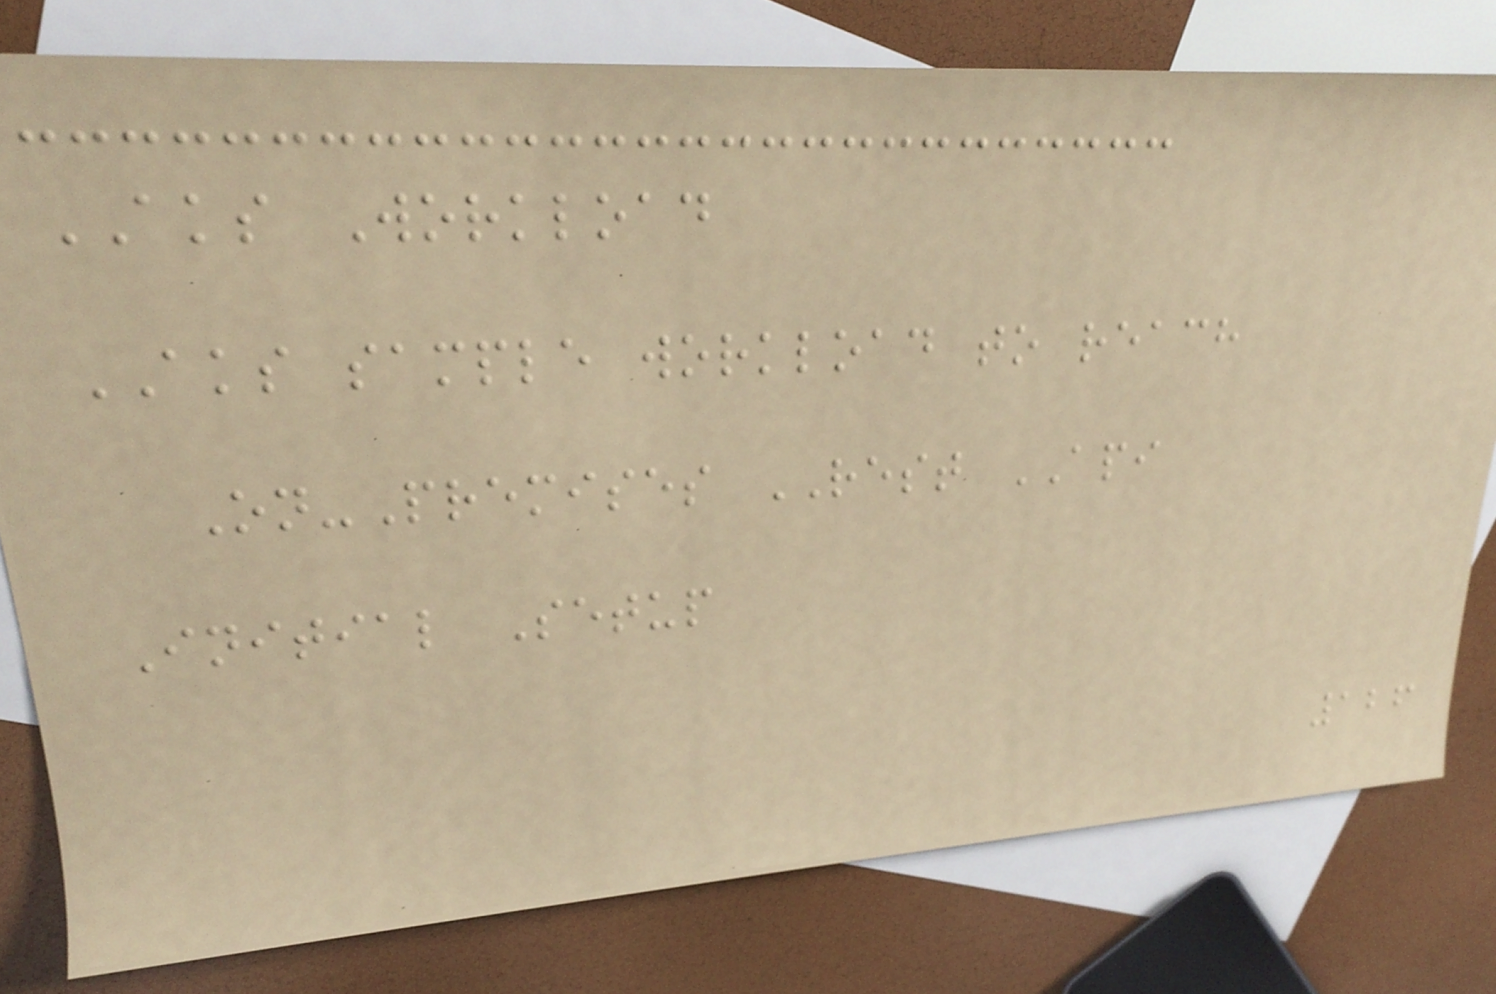AKS Workload
AKS sample workload to reach
On-Premises REST API
Initial Setup
126
